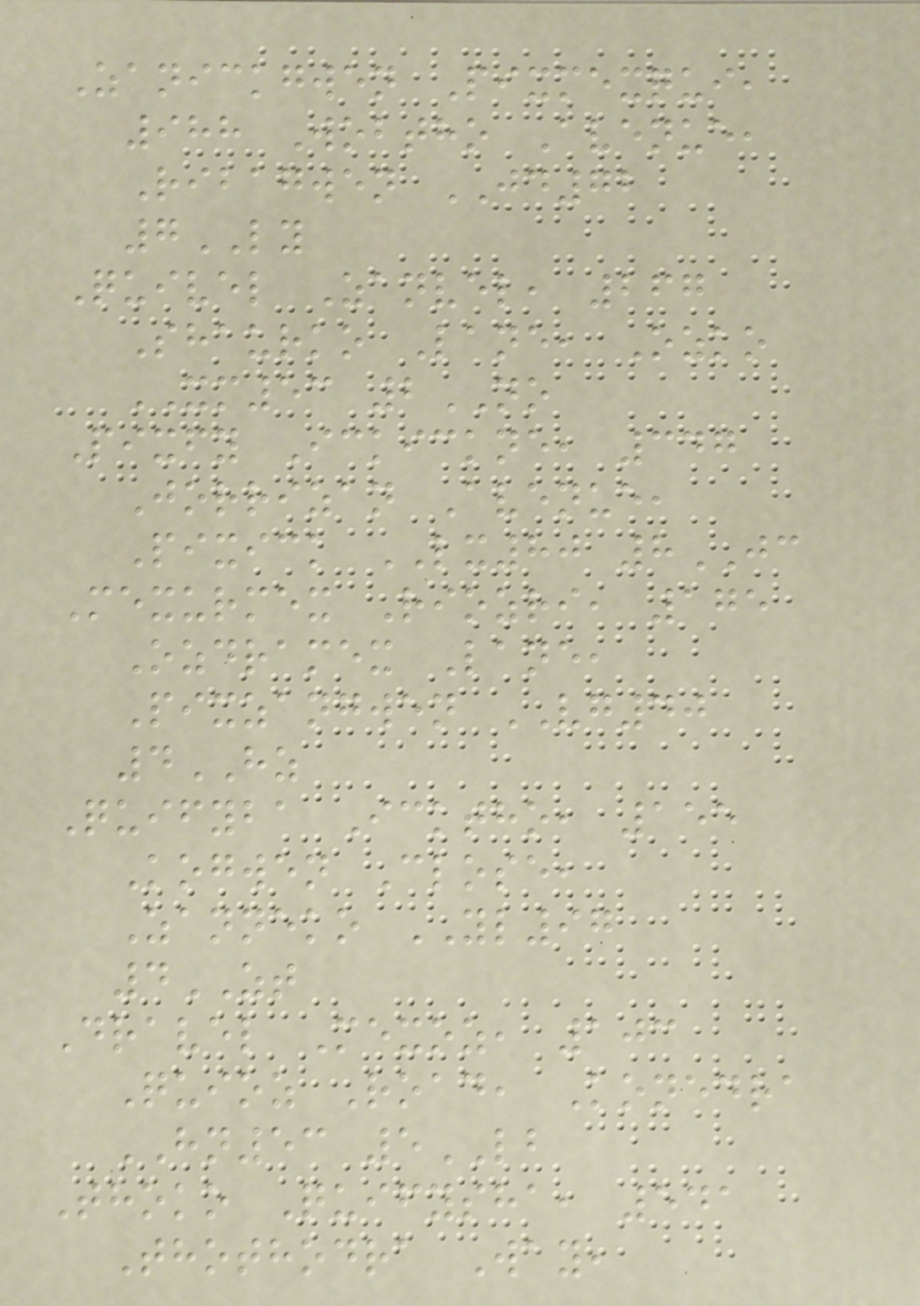Zanickgwen Pixmexqui,
988 Wobtho Avenue,
Ribagwen JD72
7LY
Quivel Zanvel, 267
Shaurko Lane, Ozko
XM53 2NO
Pixfy Ickickne, 347
Jorrizan Avenue,
Pixick LX80 8JC
Mexurmex Riozri, 175
Ozdramex Lane,
Pixzangwen VG40
4HZ
Quifyba Icktho, 155
Kogwen Close,
Zanneko YL97
4ZT
Dravel Mexoz, 103
Quioz Road, Konedra
HN53 5LB
Thoko Quifysha, 541
Thothodra Way,
